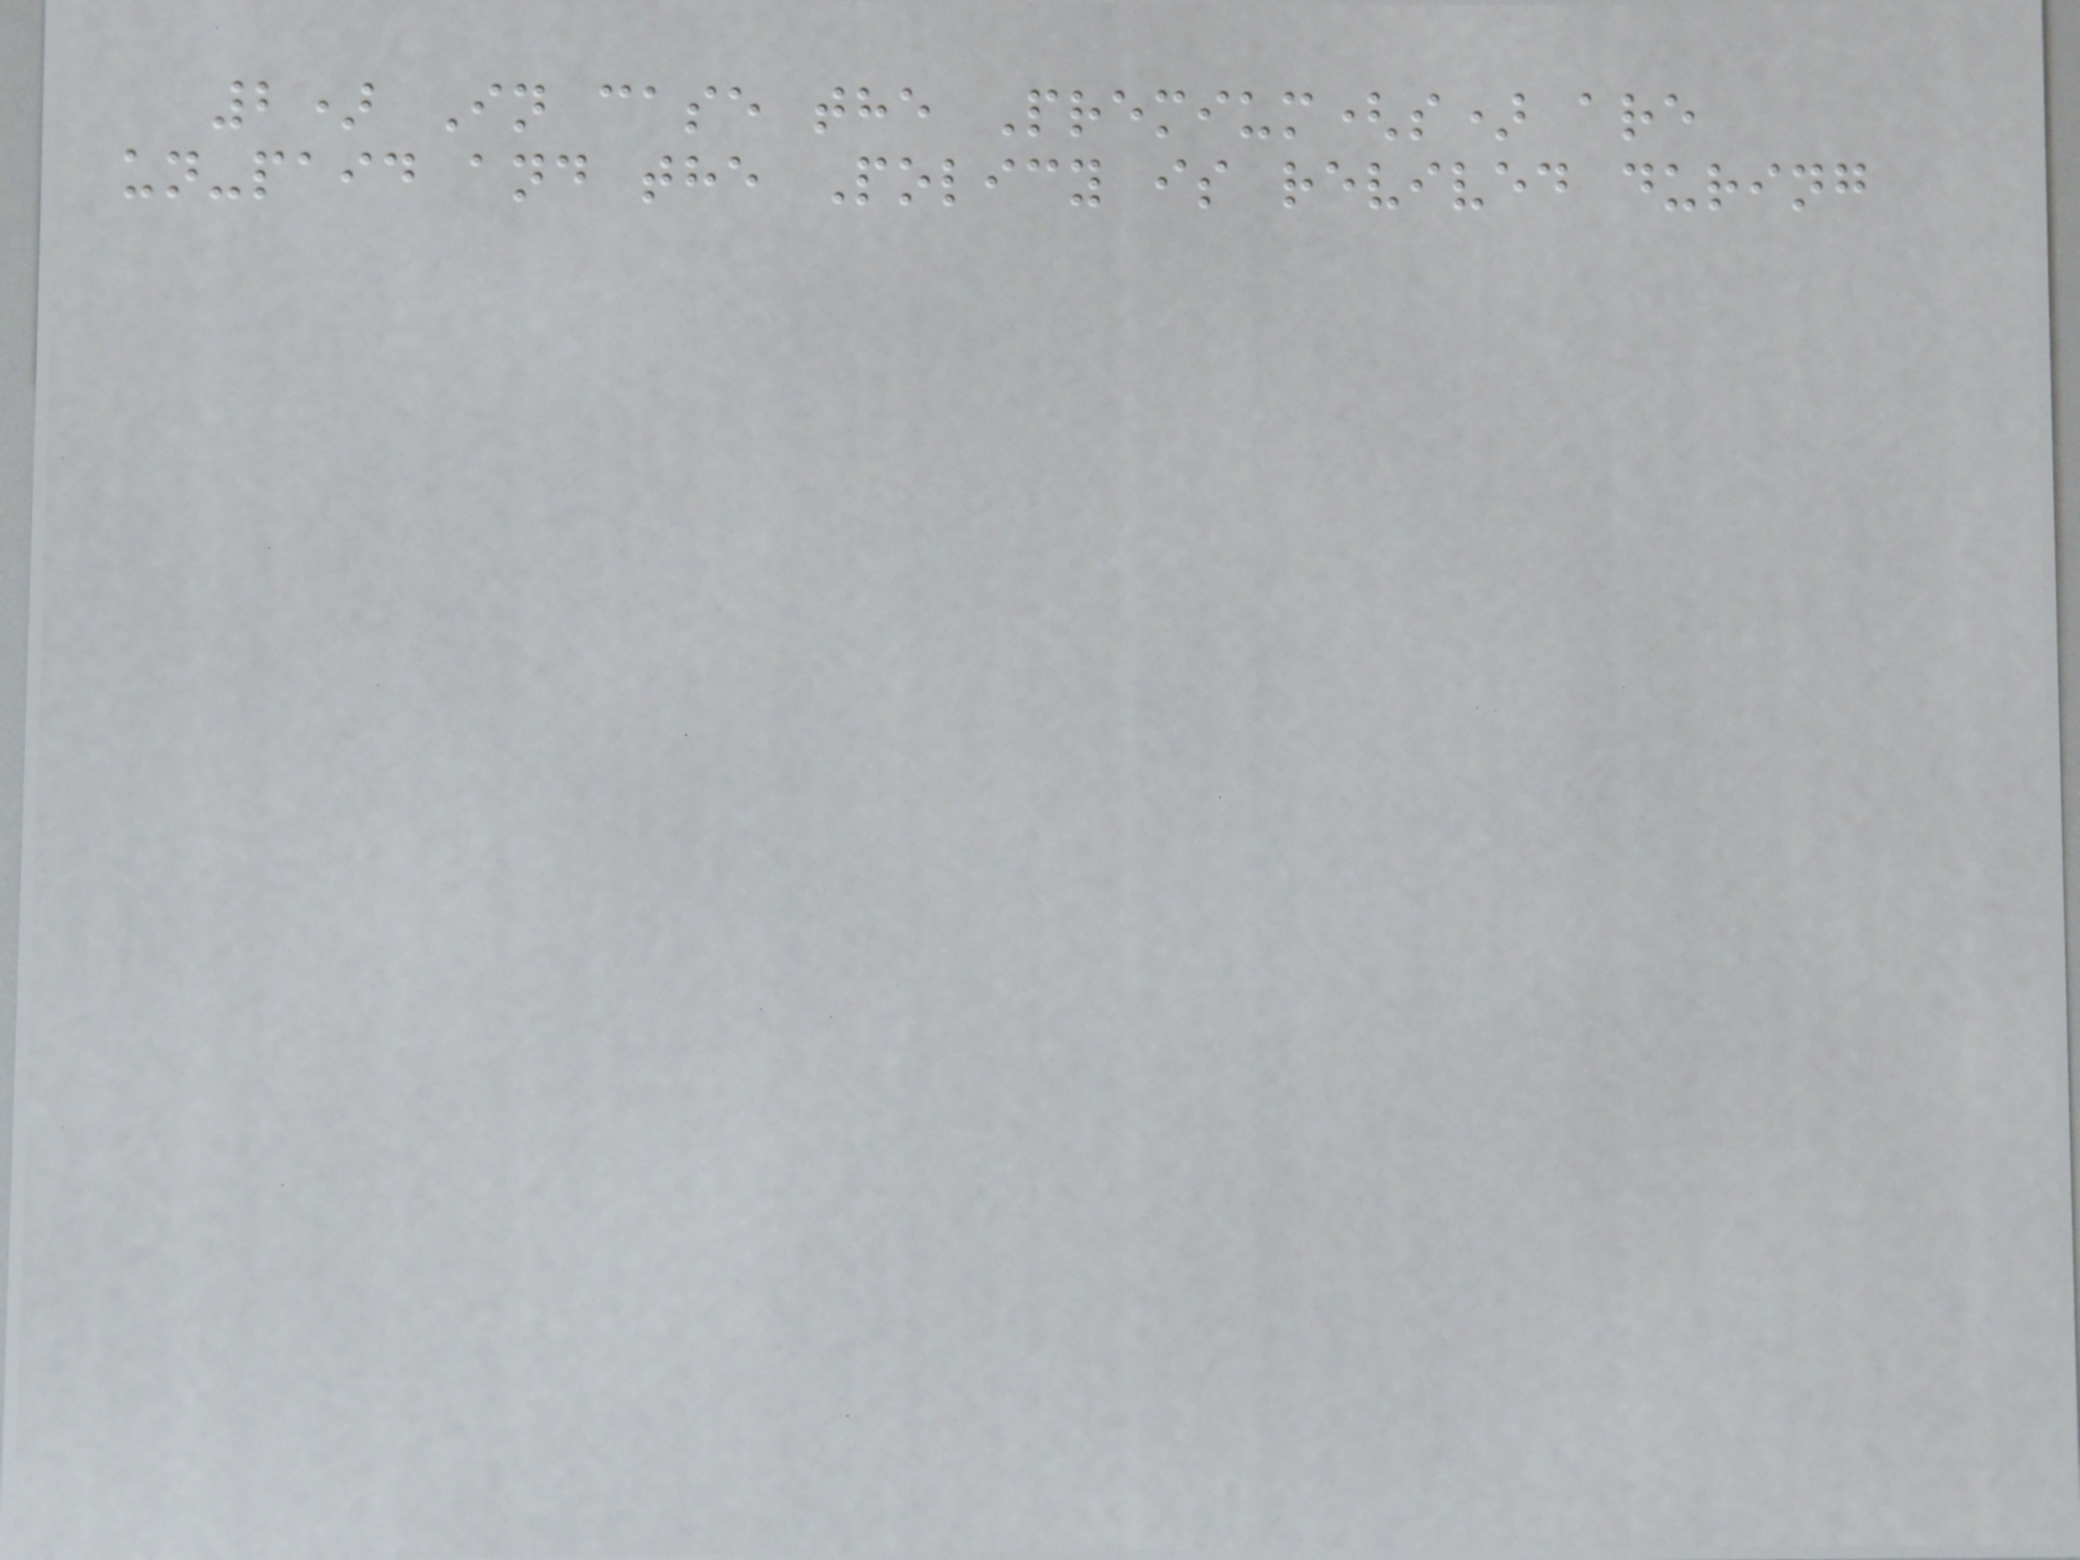2) In case the Premium(s) are
un-paid and the Policy is revived during
